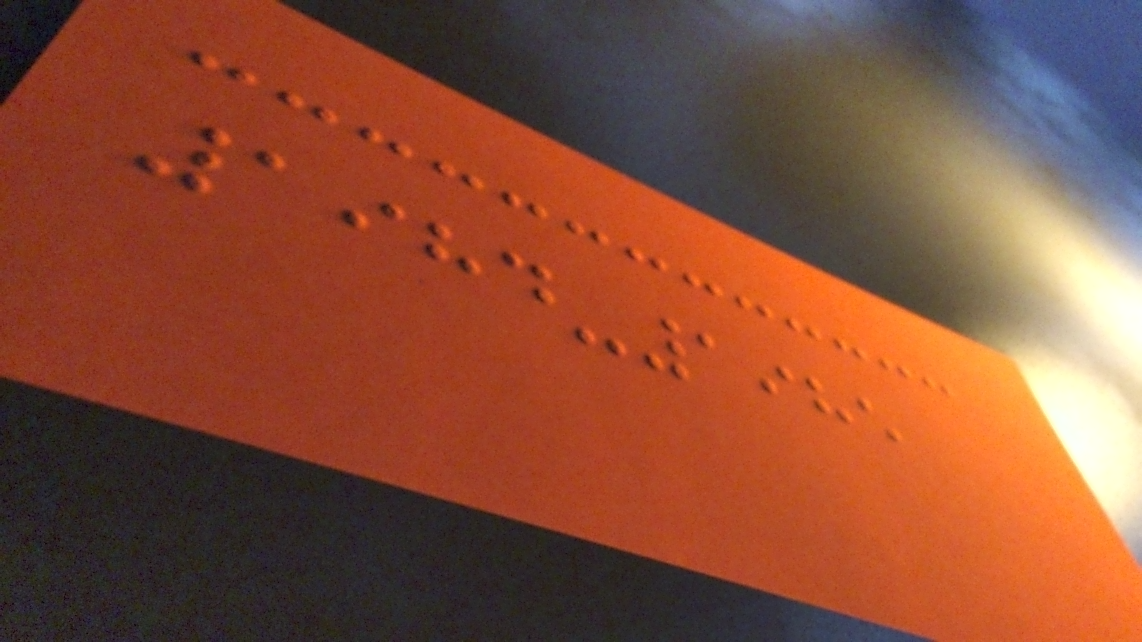1984-1985
